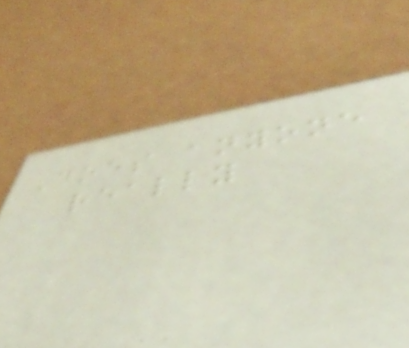Does anyone
really
